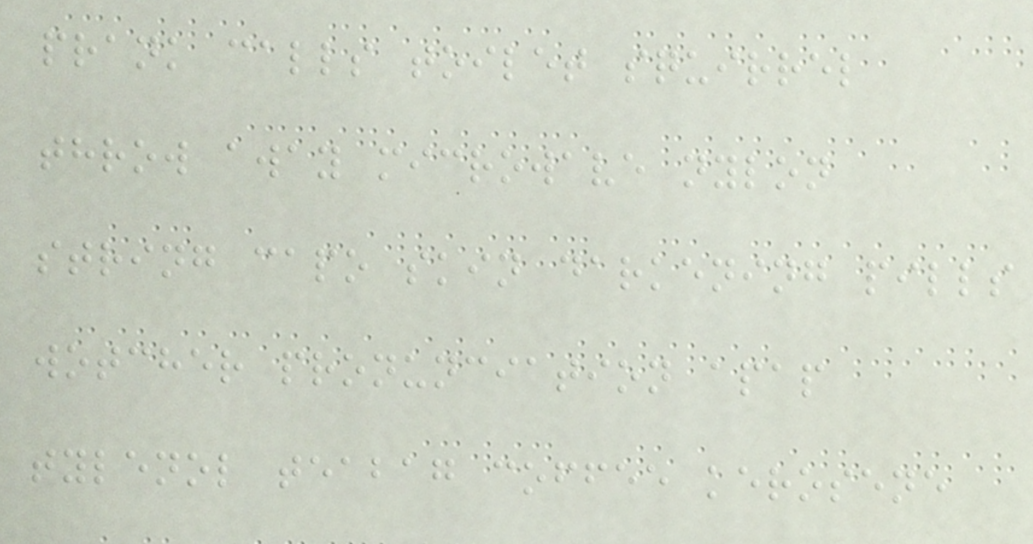prank calls toilet squirrel
throw away microwave nylon
string capo skin darkening pills
wotcher pronunciation apap
tylenol teabag coffee kerosene
